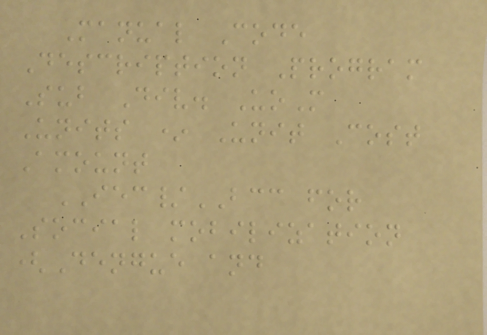Manual Code
Description Program
Sub Div. UoM
Units * Unit Cost
Amount
IEC/BCC for
Social mobilization
(Dengue and
